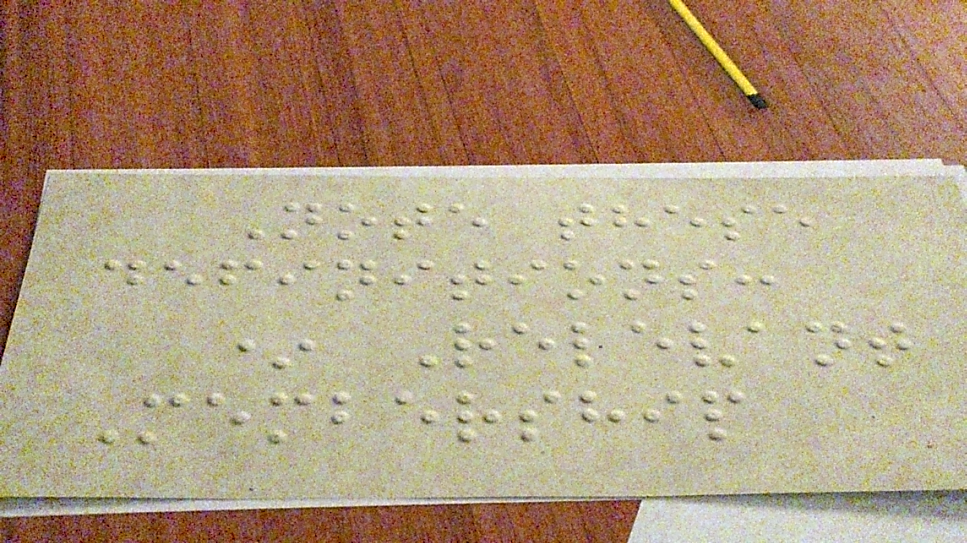Note these
definitions:
* Relevant
Membership
